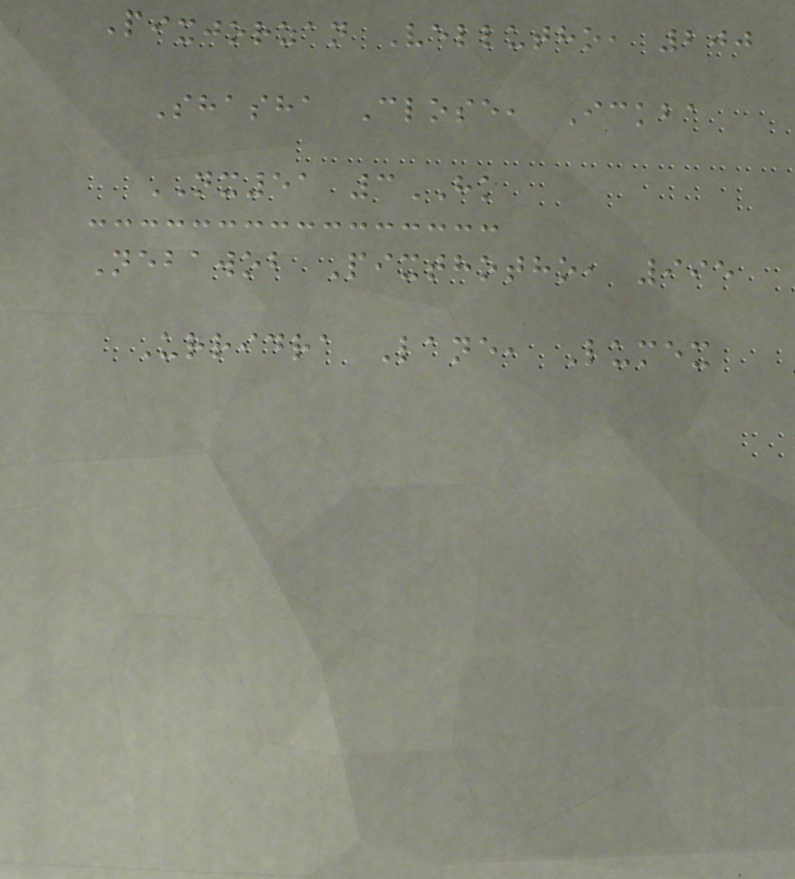Pixjorzan Vellutho, 200
Shasha Close, Ickba
NX51 3HK
Nebawob Pixthotho, 995
Urridra Lane, Lumex
